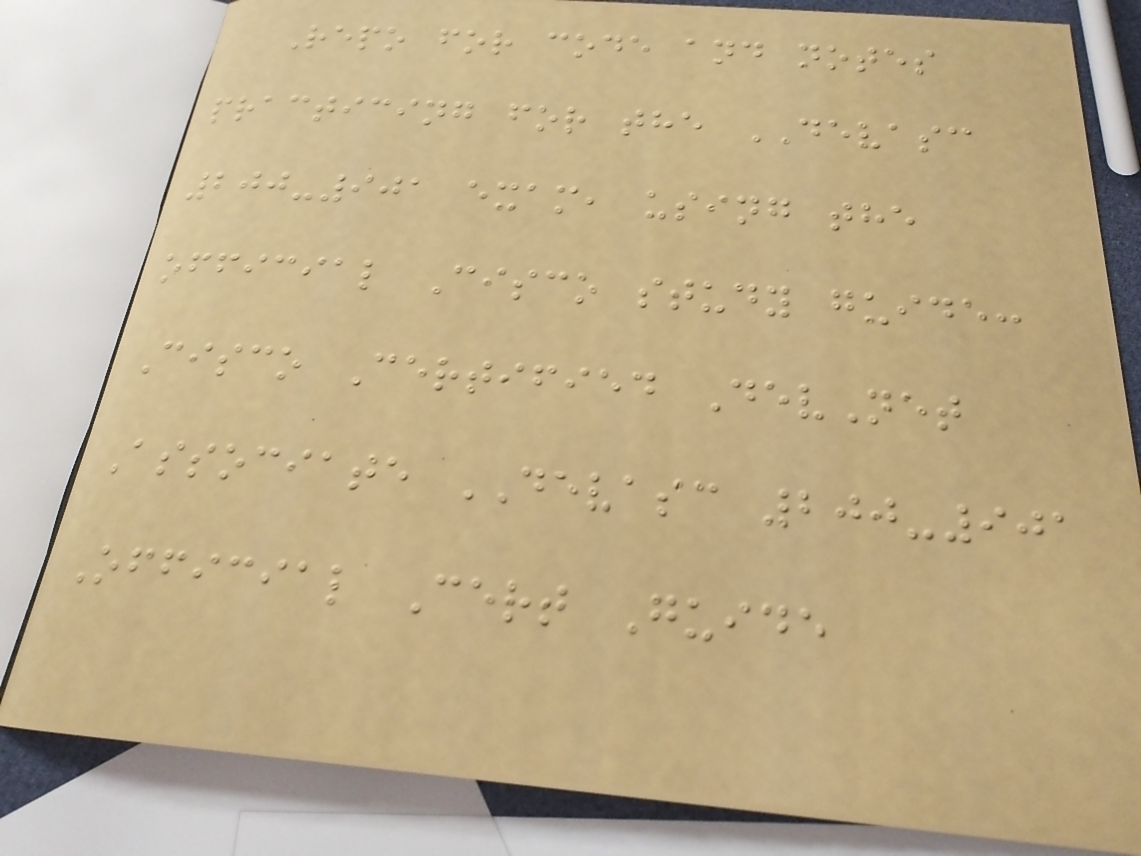Repo for code and notes
practicing for the DEVASC
200-901 exam, using the
official Cisco study guide:
Cisco Certified DevNet
Associate DEVASC 200-901
Official Cert Guide
